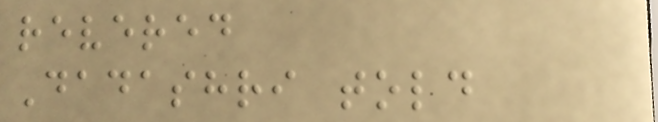revered
Dadashri told
